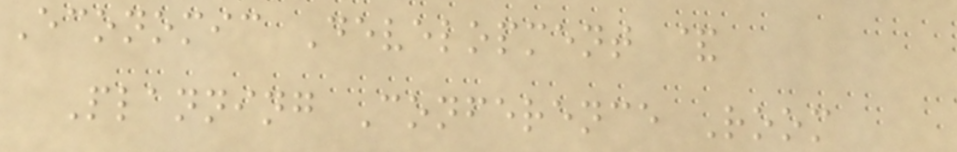Economic Development &
Planning Conference Room
